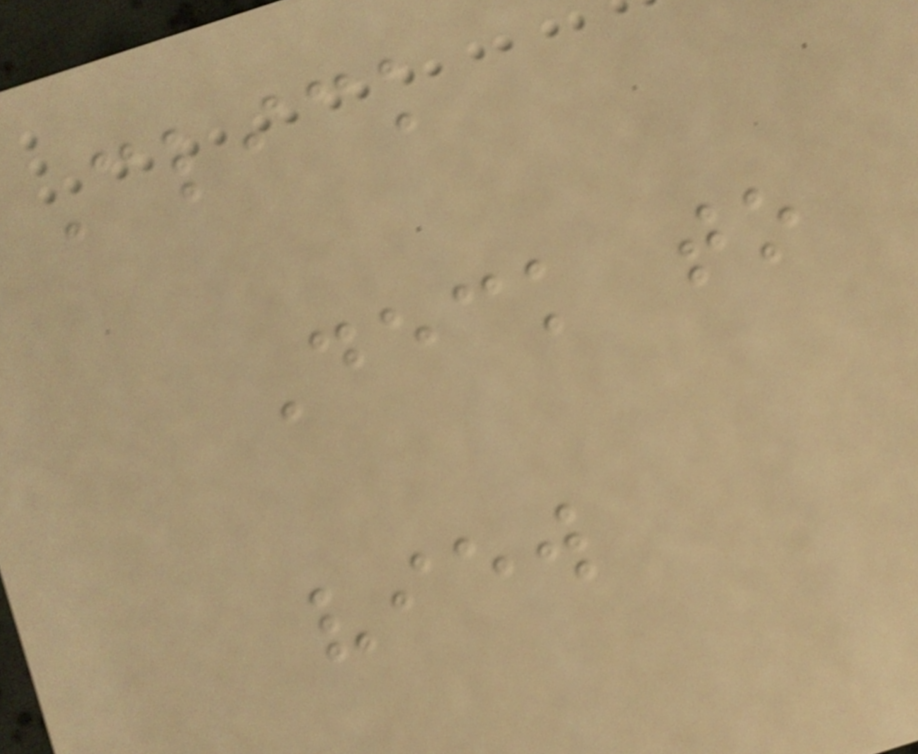Click
Deck to
view
